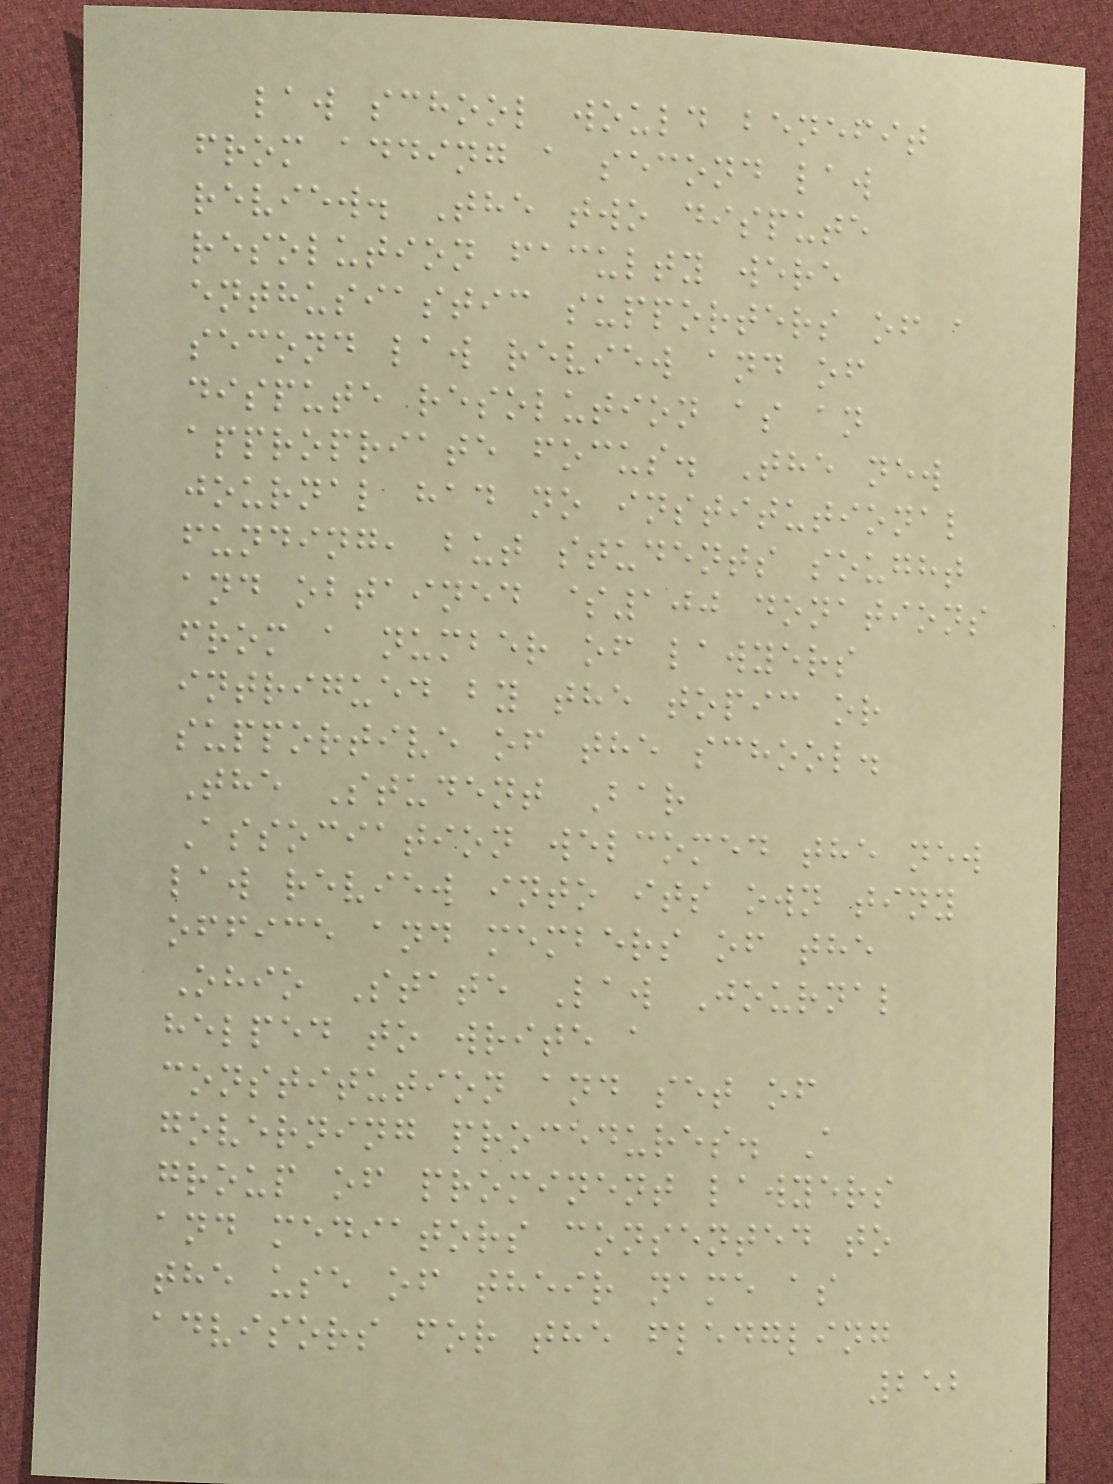law school would benefit
from adding a second law
review. The two dispute
resolution faculty were
enthusiastic supporters of a
second law review and of
dispute resolution as an
appropriate focus. The new
journal had no institutional
funding, but students sought
and obtained $100 donations
from a number of lawyers
intrigued by the topic or
supportive of the school.
The Student Bar
Association welcomed the new
law review into its own tiny
office and members of the
Ohio State Law Journal
helped to write a
constitution and set of
governing procedures. A
group of prominent lawyers
and mediators consented to
the use of their name as
advisors for the fledgling
252
